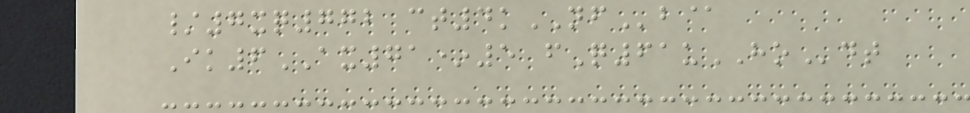/7xq772 ct4kNFb@
Ik6AX71*5 fQ61uHOdt
